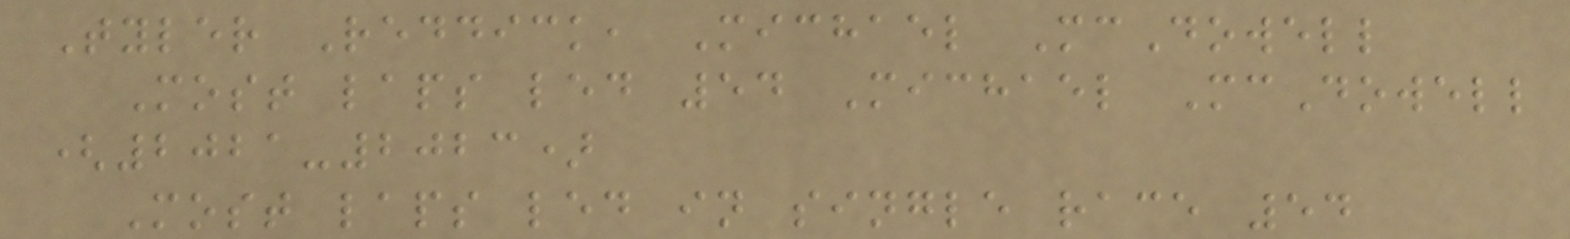Tyler Reddick, Michael McDowell
Most laps led 54 Michael McDowell
(2021-2023)
Most laps led in single race 54
